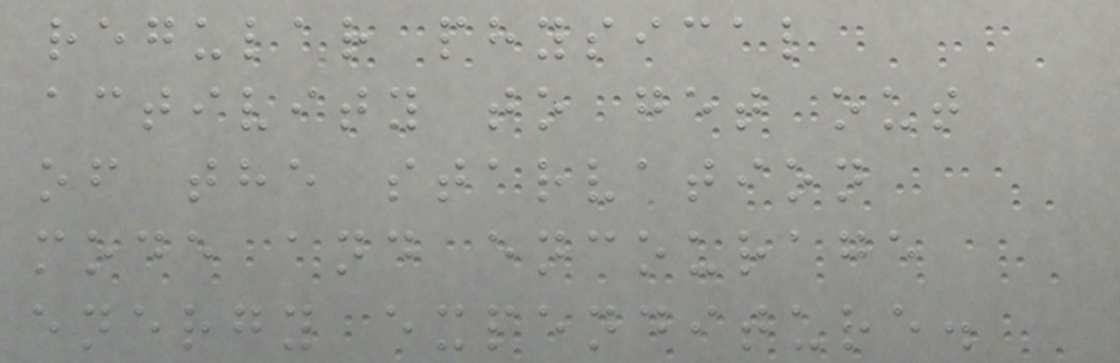regular physical
activity to get out
of the starvation
mode and encourage
energy expenditure.
